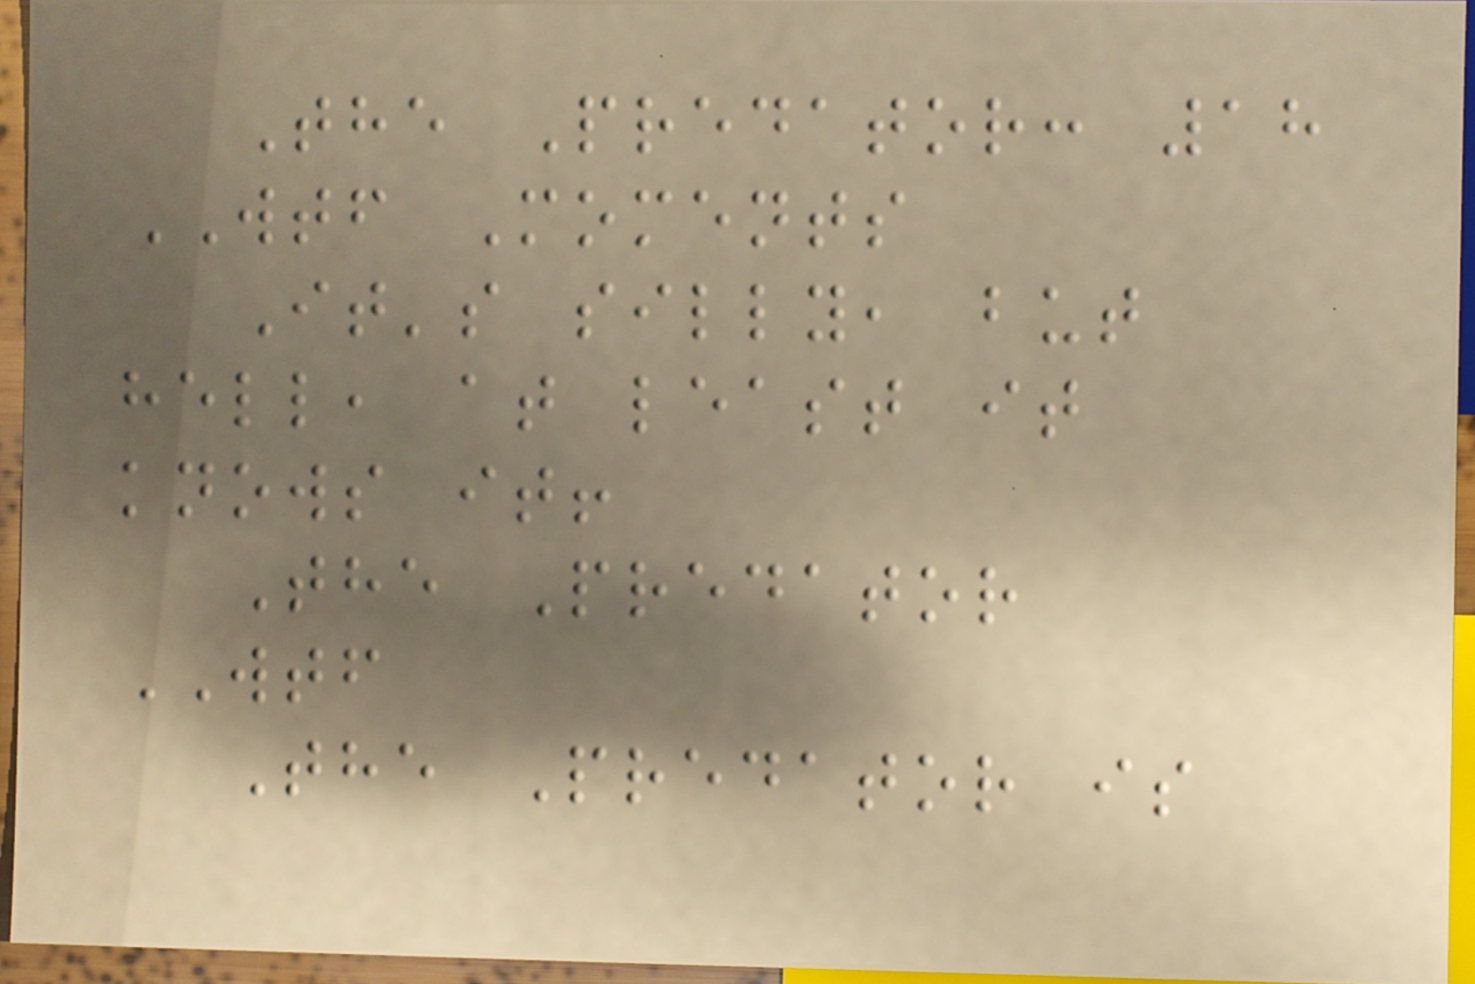The Predator: 18
WTF Moments
It's silly, but
hell, at least it
knows it!
The Predator
WTF
The Predator is
